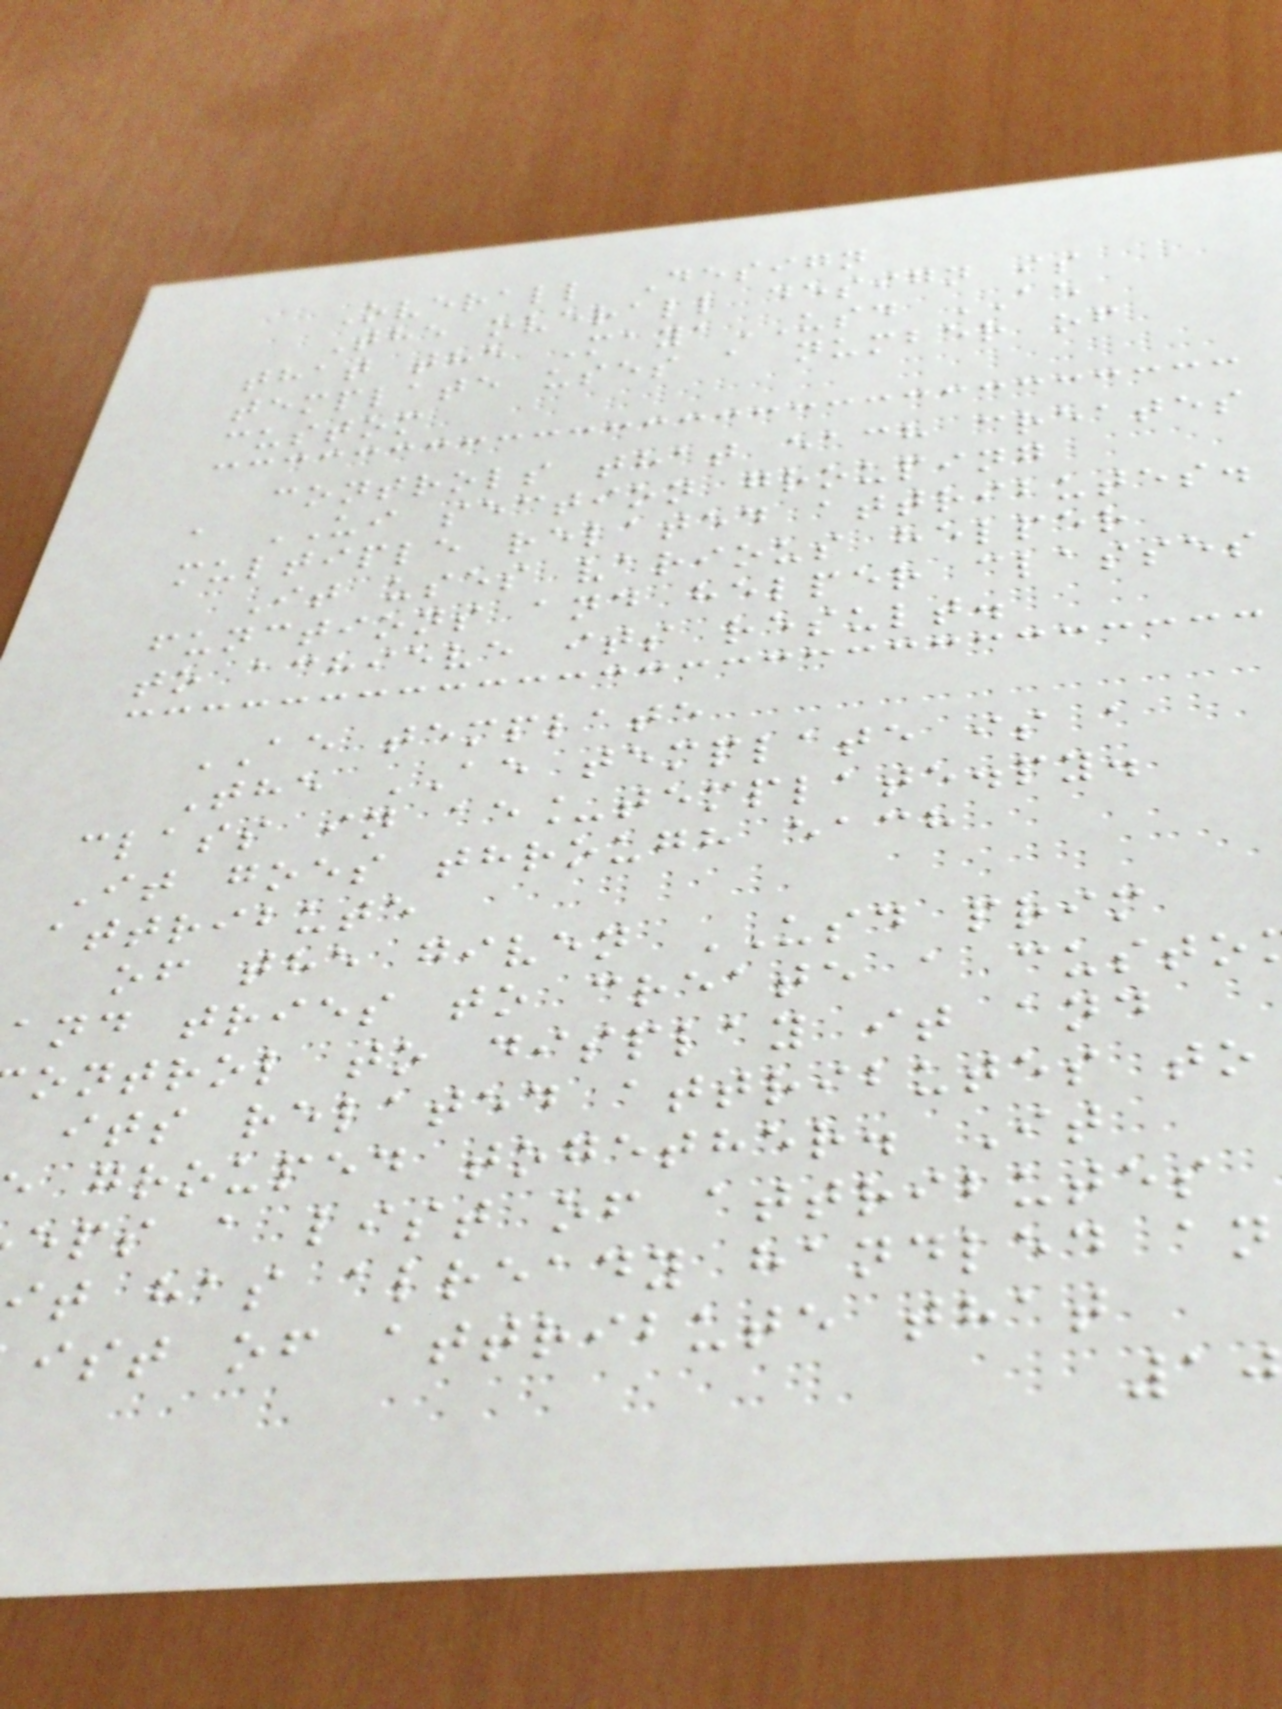Overall Design
The overall design is
that the MayaUSD AE
template uses a number of
custom
controls that each creates
a UI section grouping
multiple related attributes.
It uses various helper
functions and helper classes
to achieve its result.
AE template
The AE template is a
class in ae_template.py.
It goes through each
attribute
of the given USD prim
and tries to create a custo
ontrol to display it and
its related attributes to
grouped together. It
eps a list of attributes
it has already handled an
ist of attribute that
